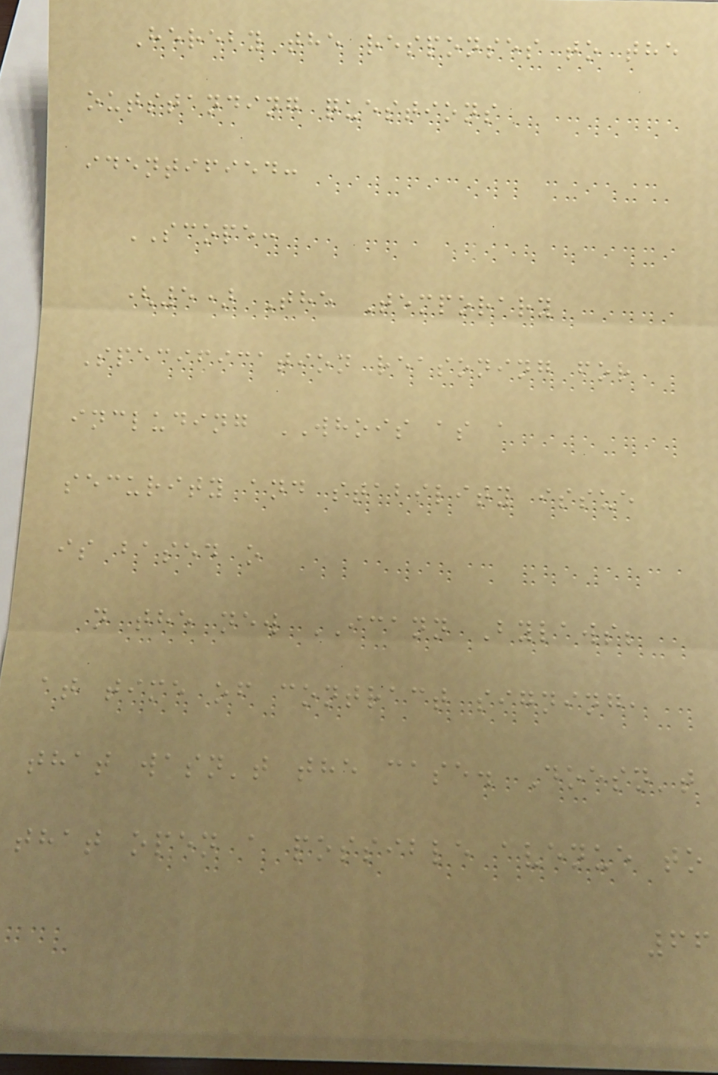Hereby the responses to the
outstanding questions
identified:
SCOPE:
(5) The Temporary
Specification reasoning for
including WHOIS as a
security and stability issue
is based o
n the new ICANN Bylaws;
at time of contract signing,
that wasn't the case. Doesn't
that open a possible avenue to
66
